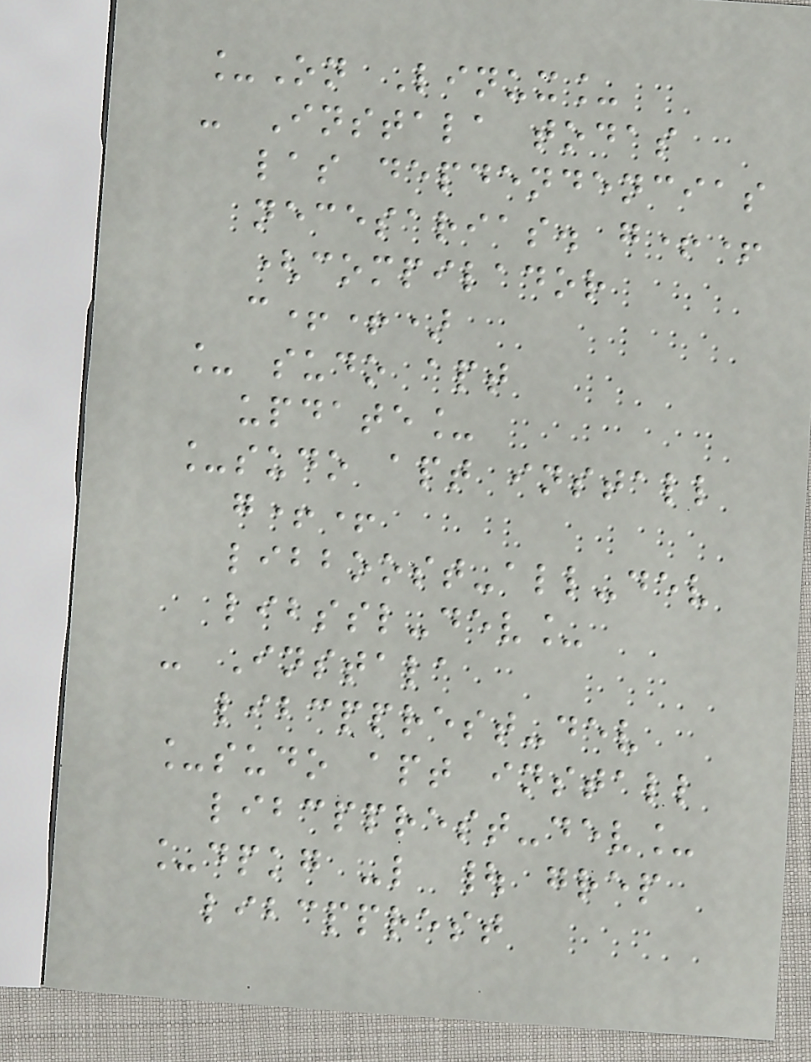_On Linux_
- Instala todas
las depdendencias
necesarias. g++
(compilador
c++)
_ sudo apt
update_
_sudo apt install
g++
libboost-all-dev
libssl-dev_
- Instala
libcpprest-dev
_sudo apt install
libcpprest-dev_
_dpkg -l | grep
libcpprest
